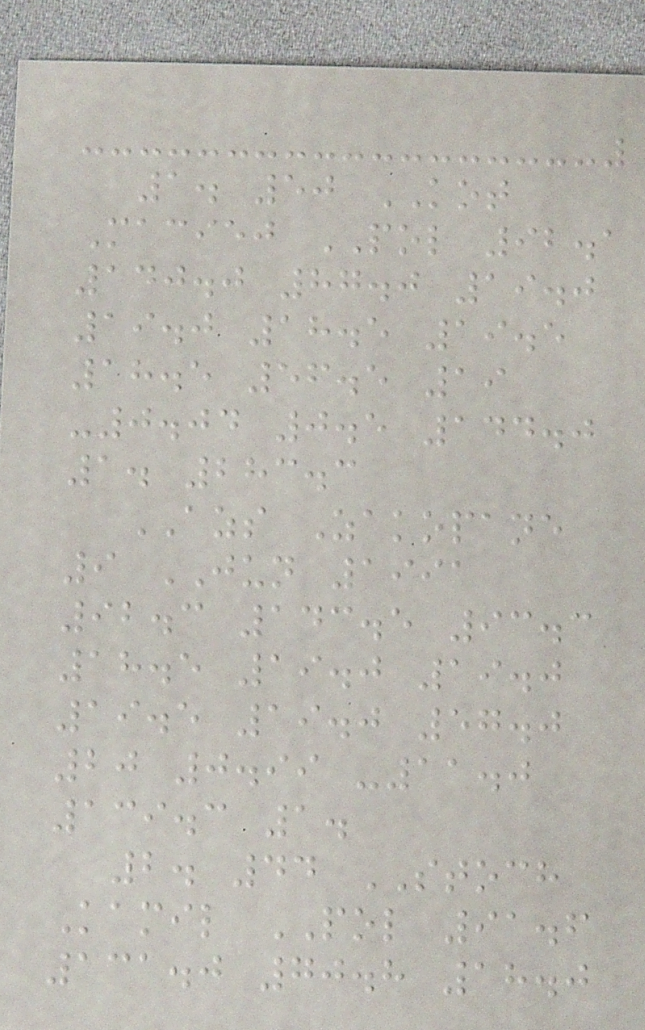1. 50 KOT
Maciej POL 92.1
140.0 87.0 19.0
19.0 18.5 19.5
18.5 56.5 19
-0.04 0.5 144.0
1. 283.3
AZS Zakopane
9 JUN 1991
92.3 143.5 93.3
18.5 19.0 19.0
19.5 19.0 57.0
20 0.99 -11.0
139.3 1.
2. 44 STOCH
Kamil POL 91.6
131.0 70.8 18.0
